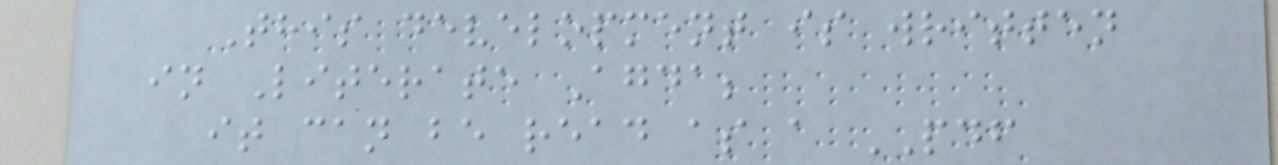This development is written
in Literate Agda;
it can be read as a PDF
